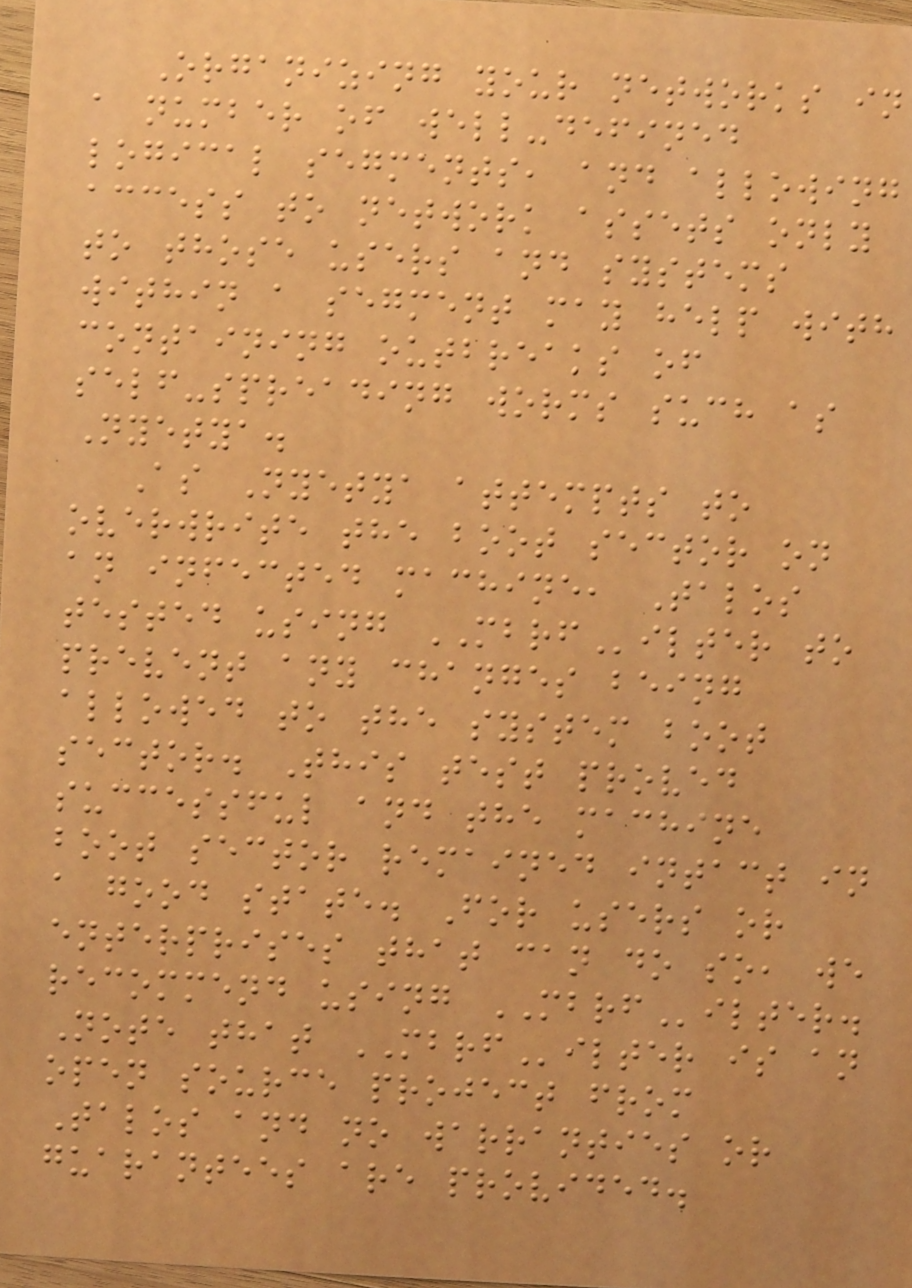Organizing your networks in
a number of well-defined
logical segments, and allowing
access to network assets only
to those users and systems
within a segment may help with
containing outbreaks of
self-spreading worms such as
Nyetya.
As Nyetya attempts to
overwrite the boot sector on
an infected machine, Talos
tested using MBRFilter to
prevent any changes being
allowed to the system boot
sector. This test proved
successful and the machine
boot sector remained intact in
a good state. For users or
enterprises that can do so, we
recommend using MBRFilter.
Note that MBRFilter is an
open source project from
Talos and no warranties or
guarantees are provided.
